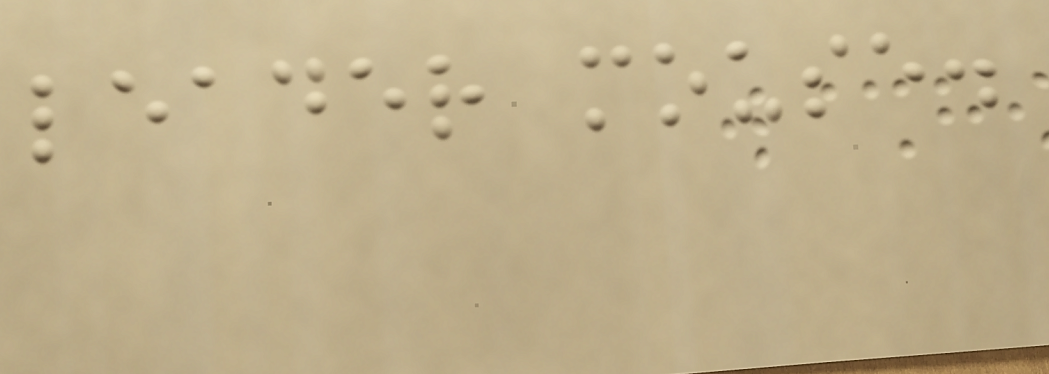leader mouse.
